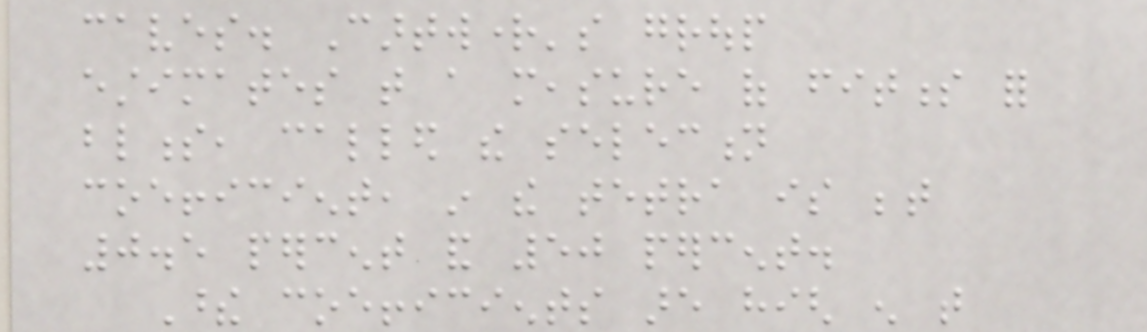caves. Cartwright's group
estimates that a measure of fitness for
blindness, called the selection
coefficient, in the tetra is between
0.5 percent and 50 percent.
These coefficients are high enough that
